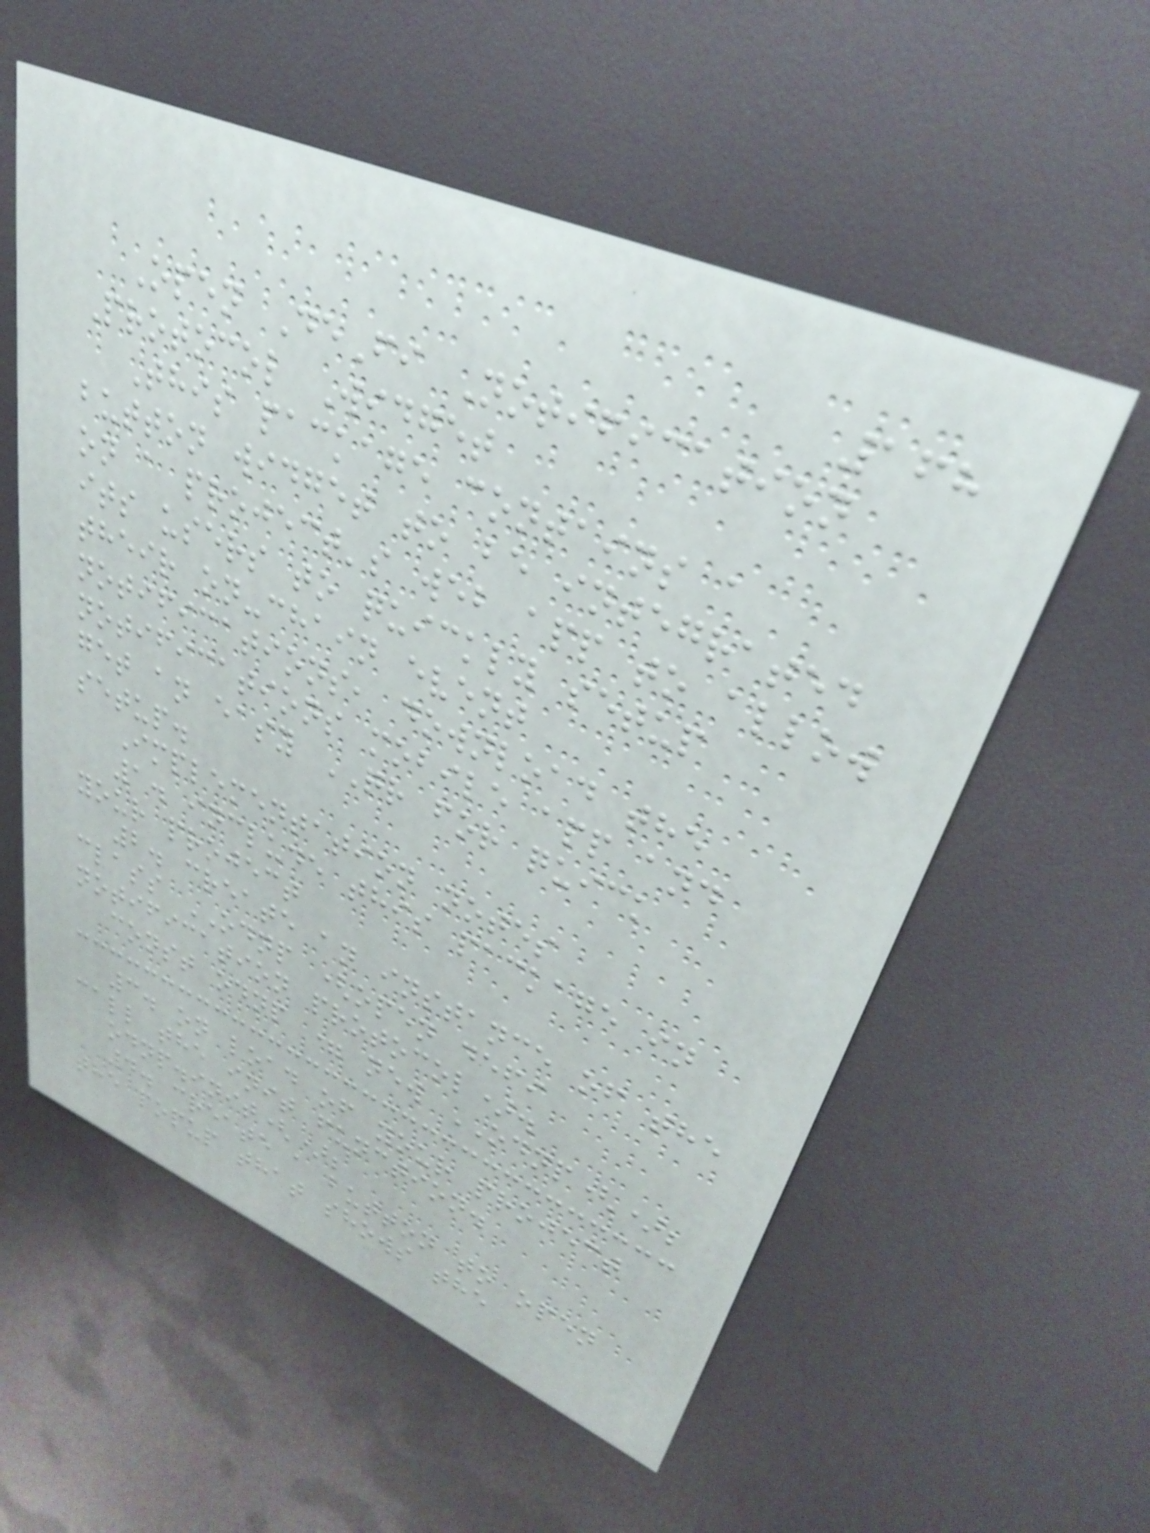168
Open DeFi Notification
Protocol Widget
This package contains a
button widget to be integrated
on a project's web app to allow
its users to quickly setup
their on-chain event
notifications, download the
notifications mobile app and
get an easy QR for quick
setup.
Implementation notes
1. include this package in
your project
2. create an instance of the
class ODNP (open defi
notification protocol).
const odnp = new ODNP();
3. on load of your project
call the init function.
odnp.init();
4. create a button to open
the popup that shows the
